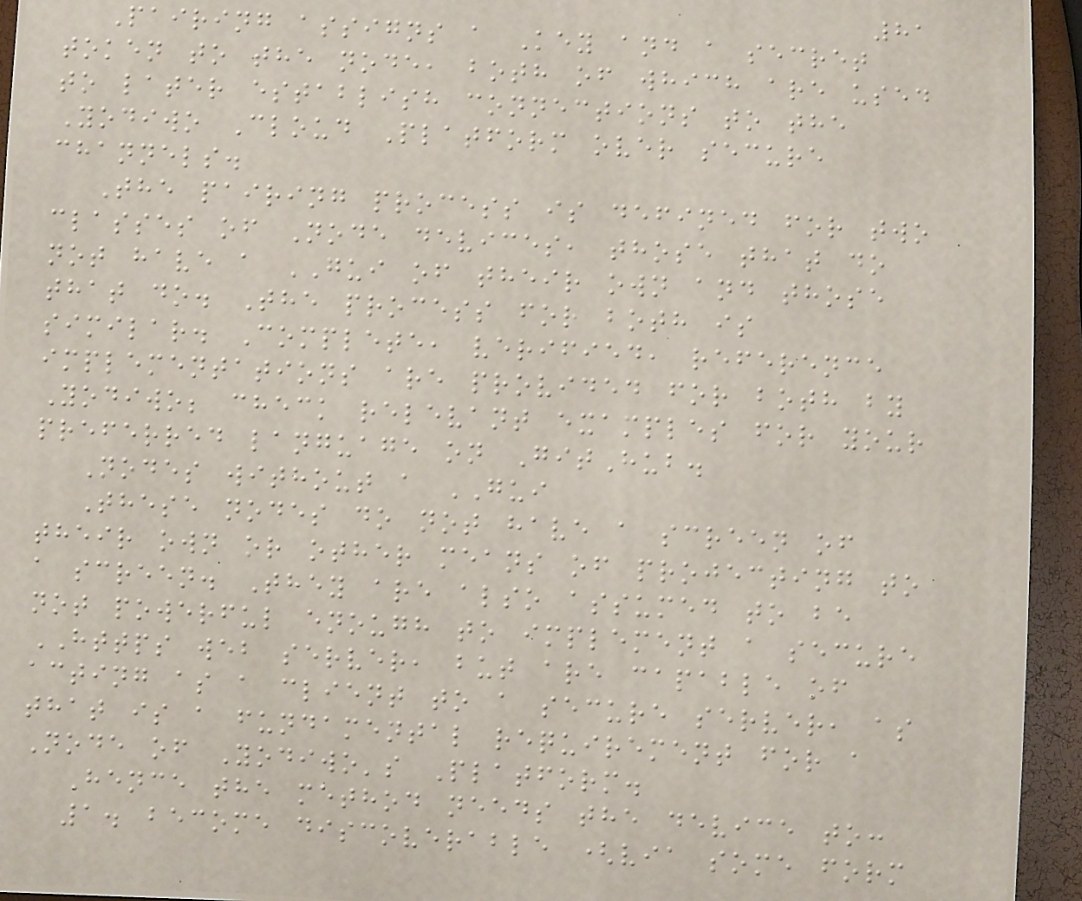81
Pairing assigns a Key and a secret
token to the node, both of which are used
to later establish connections to the
Yodiwo Cloud Platform over secure
channels.
The pairing process is defined for two
classes of Node devices, those that do
not have a GUI of their own and those
that do. The process for both is
similar. Complete, verified, reference
implementations are provided for both by
Yodiwo; check relevant examples for your
preferred language on GitHub.
Nodes without a GUI
These nodes do not have a screen of
their own or other means of projecting to
a screen. They are also assumed to be
not powerful enough to implement a secure
HTTPS web server, but are capable of
acting as a client to a secure server, as
that is a fundamental requirement for a
Node of Yodiwo's Platform.
Hence the method needs the device to:
1. become discoverable (via some form
